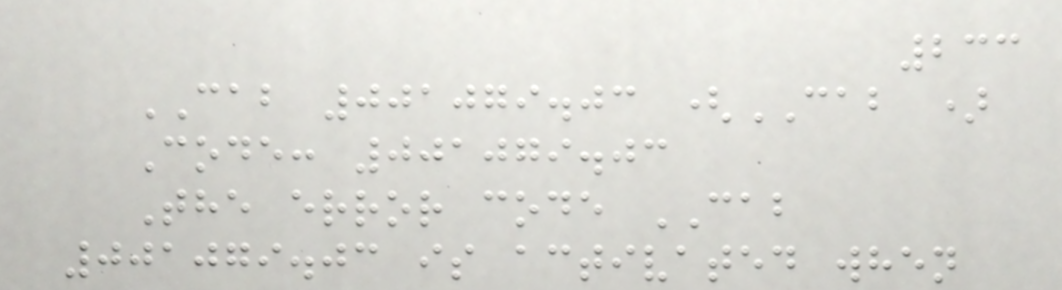233
CAB 001079.03 (CAB )
Code: 001079.03
The error code CAB
001079.03 is activated when
